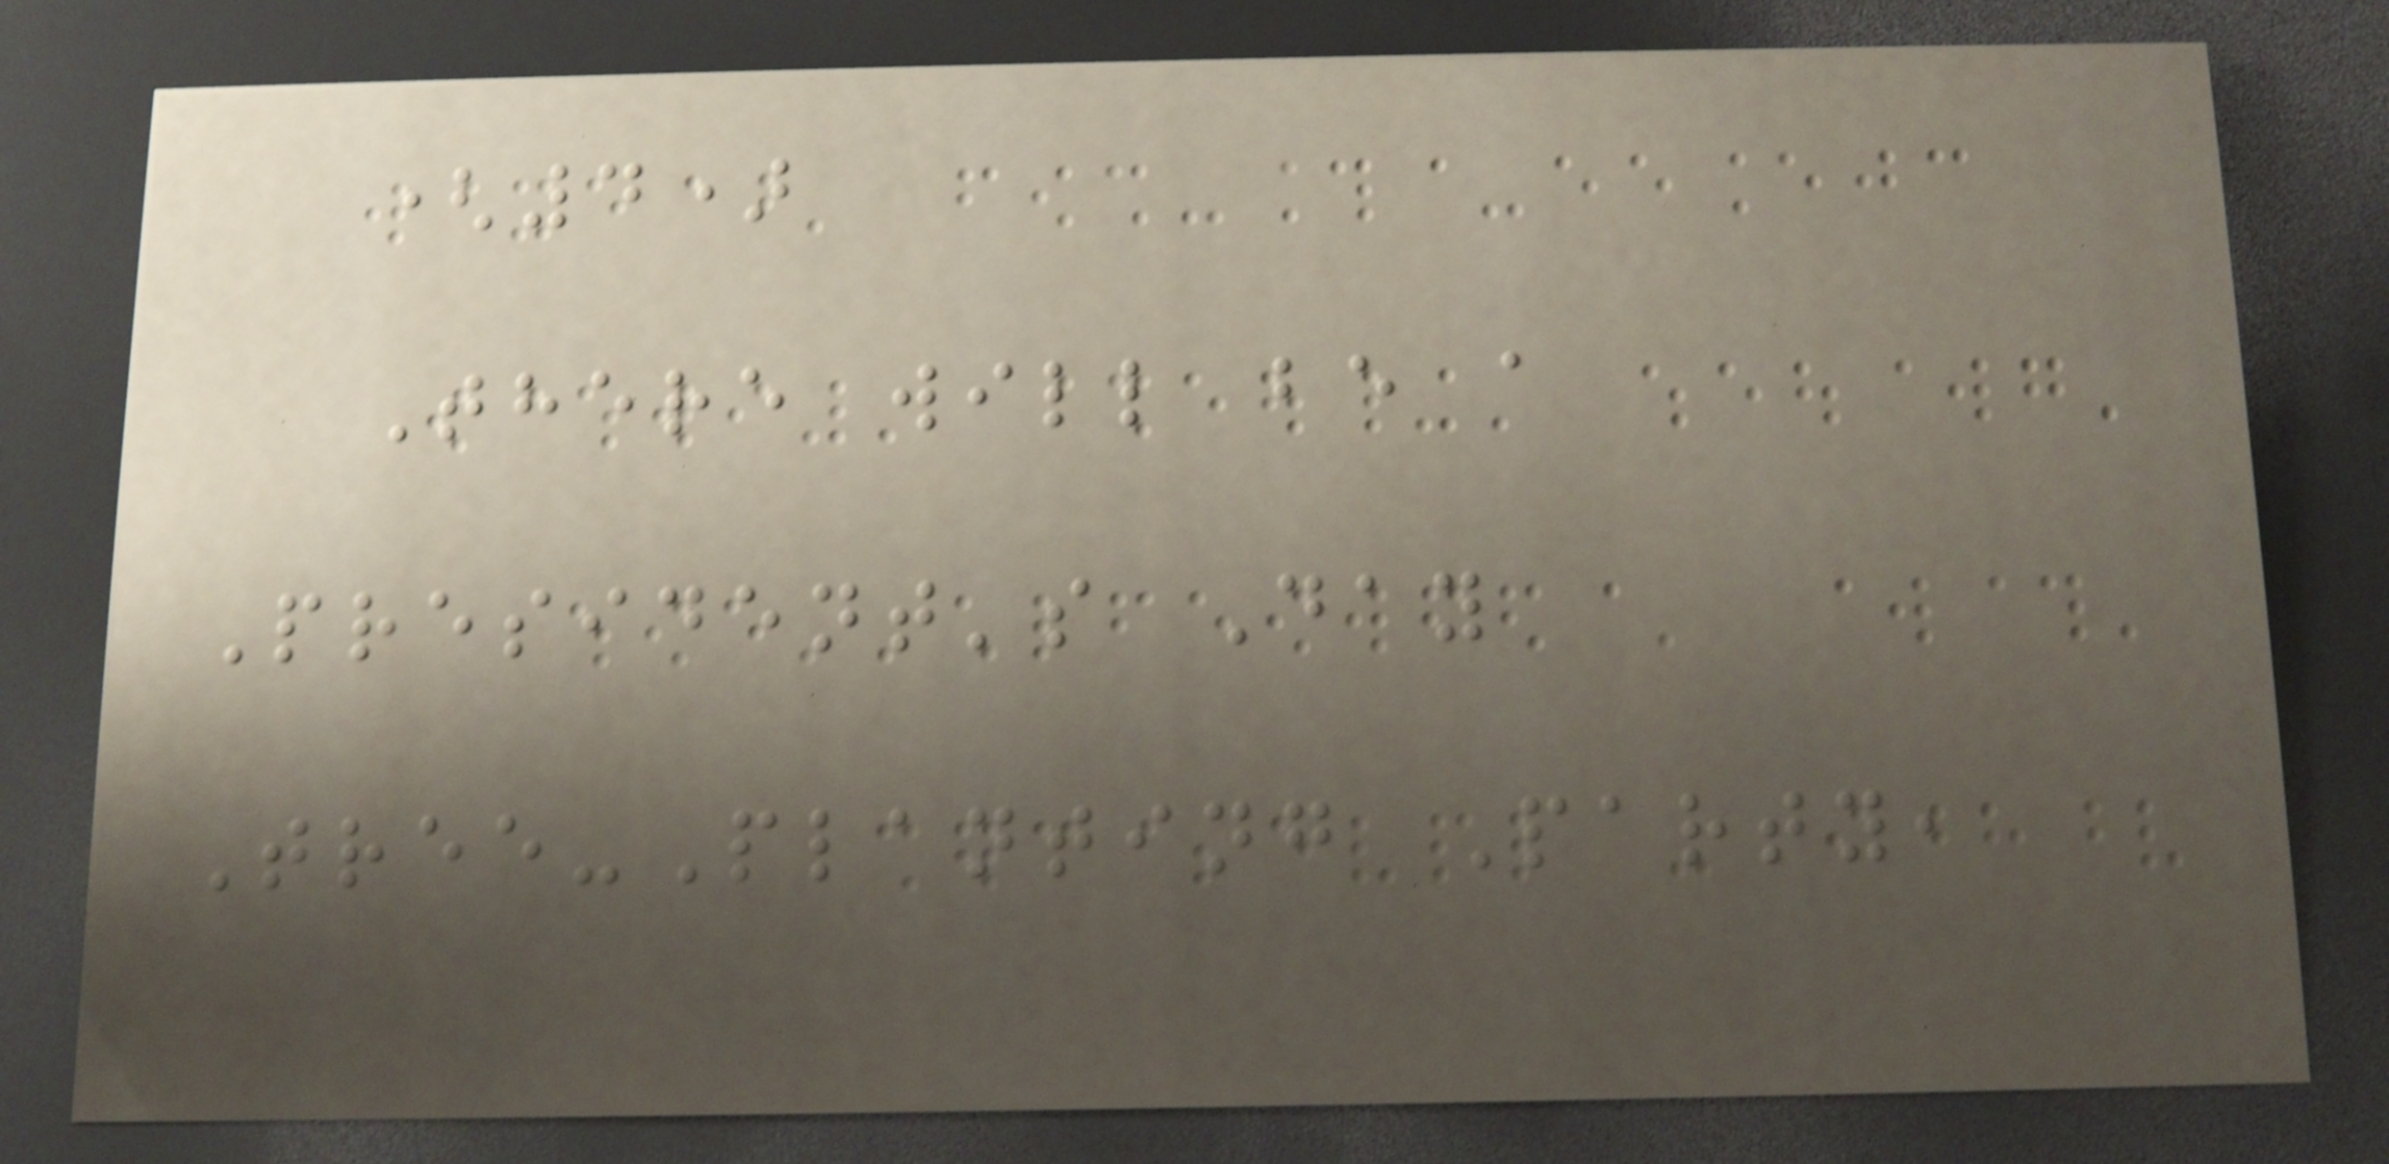(4)
There will be a
President's Day
Tree-Planting Party,
